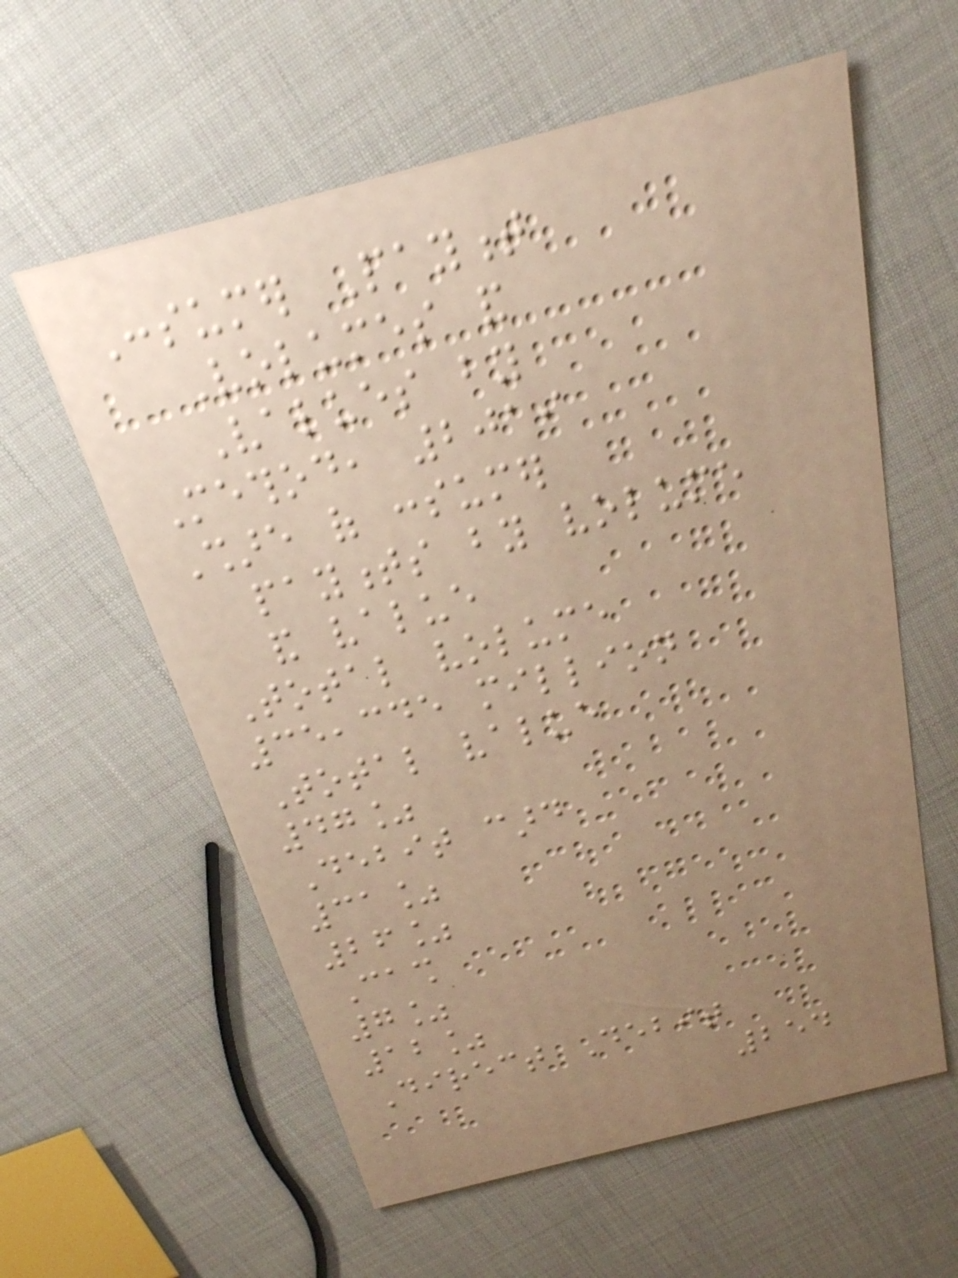Consumer Payment
Volumes and
Values by
Method, 2019
Share of consumer
payments by volume
and value
Total volume
35,345 million
Total value
47%
Debit card
31%
26%
Cash
7%
12%
Direct Debit
254
